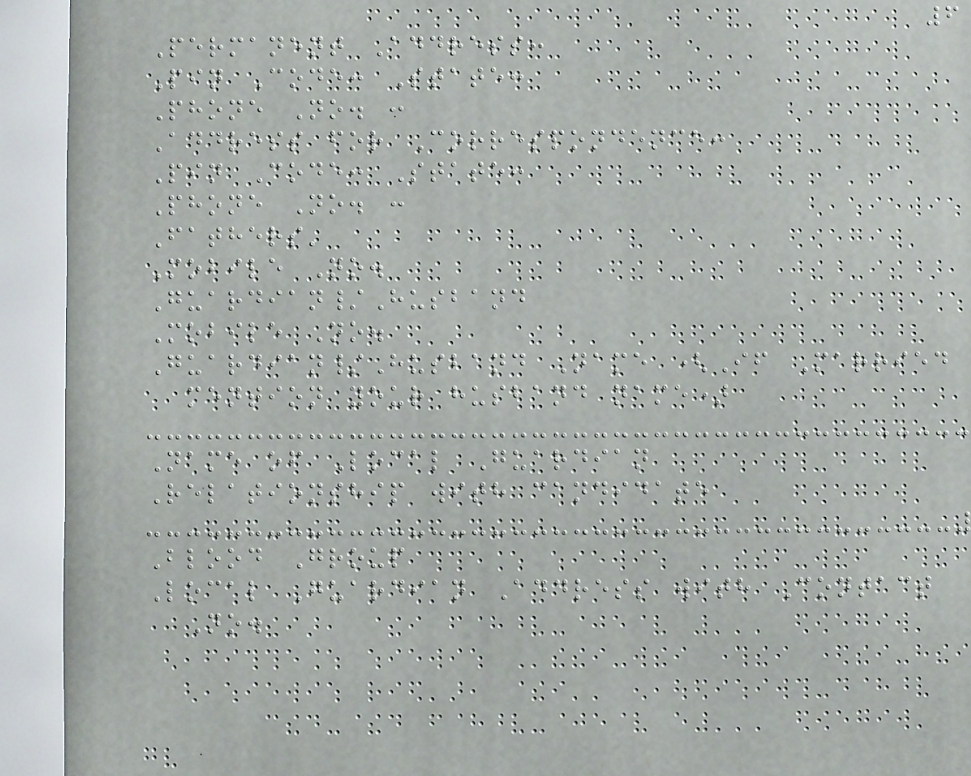6
Permanent Address:
Pin Code: State:
Phone No. :
Address for Correspondence:
Pin Code: State:
Phone No. :
Fathers'
Mobile No.
Guardian/Husband
Mobile No.
Guardian/Husband Name (If Married
mention your husband name)
Name of Local Guardian
Relationship with candidate
Blood Group
Local Guardian Address with Contact
No.
